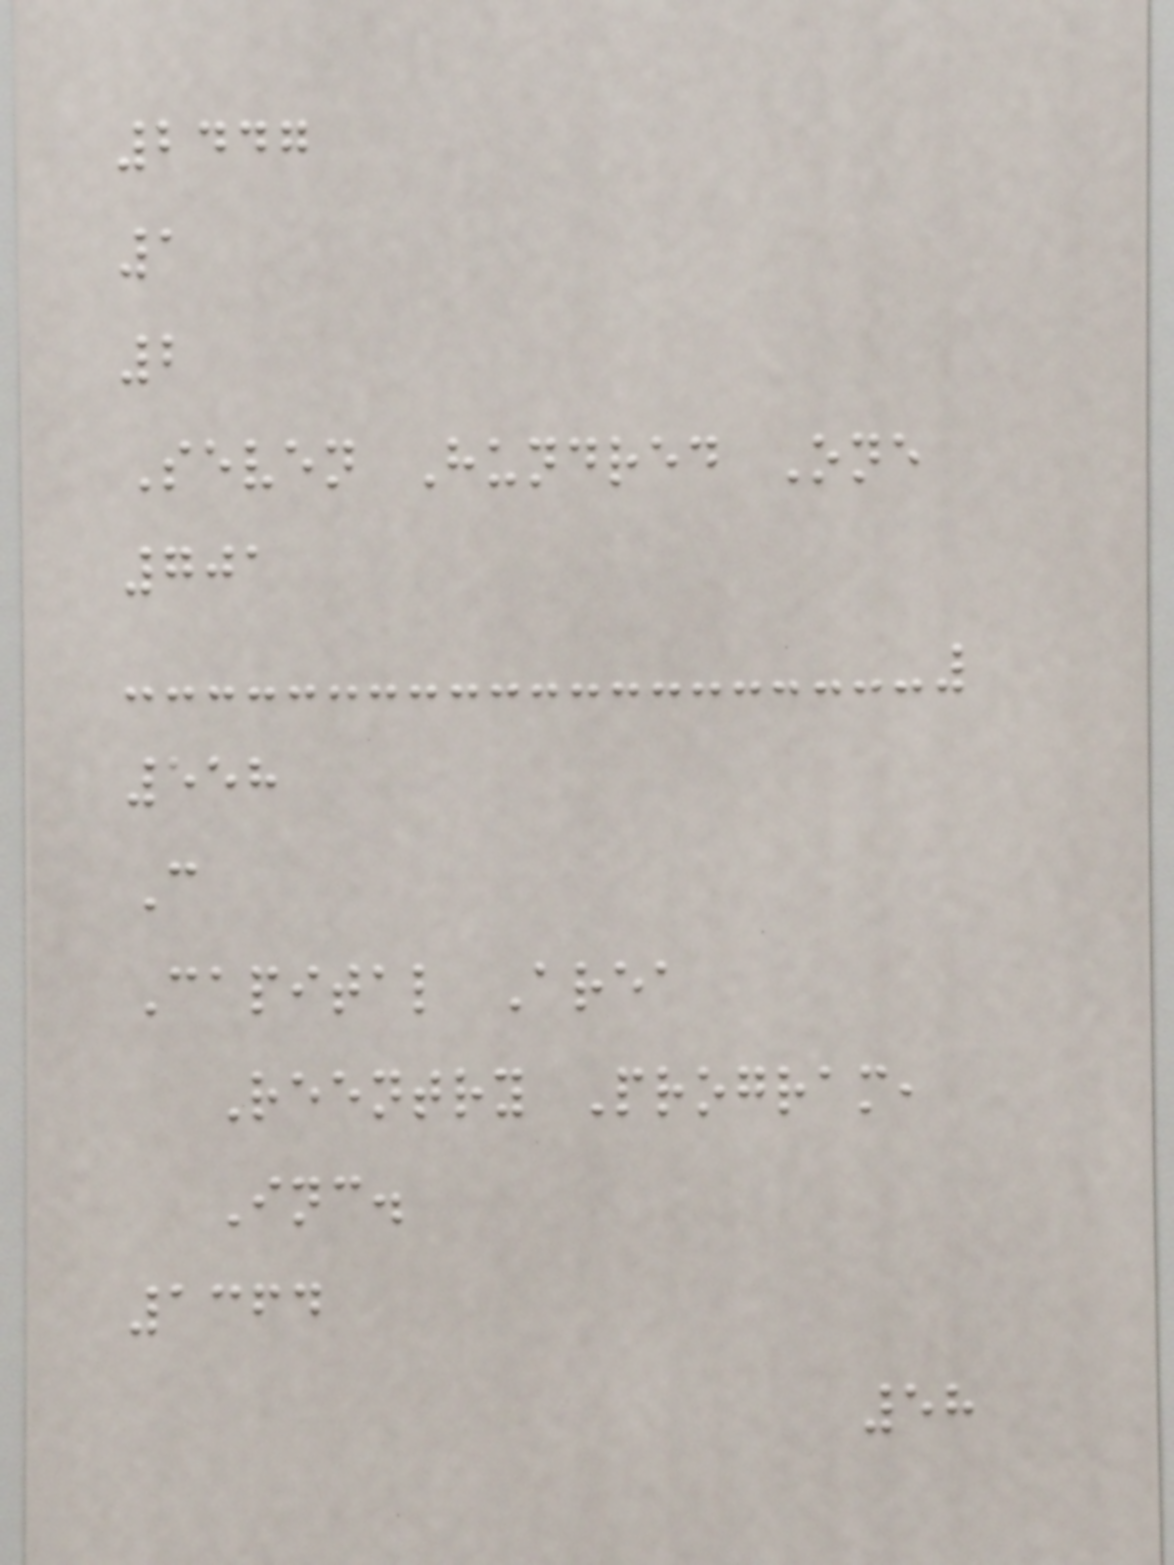2447
1
2
Seven Hundred One
701
558
C
Capital Area
Reentry Program,
Inc.
1364
58
